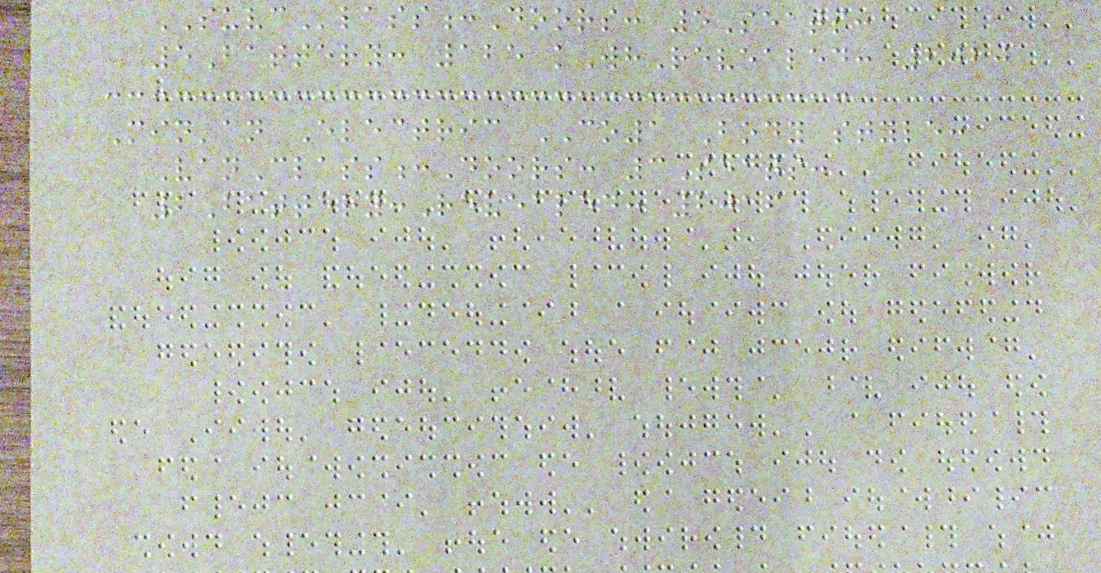SUVClass:Doors: 5Seats:
5Battery: 125 kWhRevealed: 2020
Min'an Electric CO1 Body style:
VanClass:Doors: 3Seats:
2Battery:Revealed: 2016
